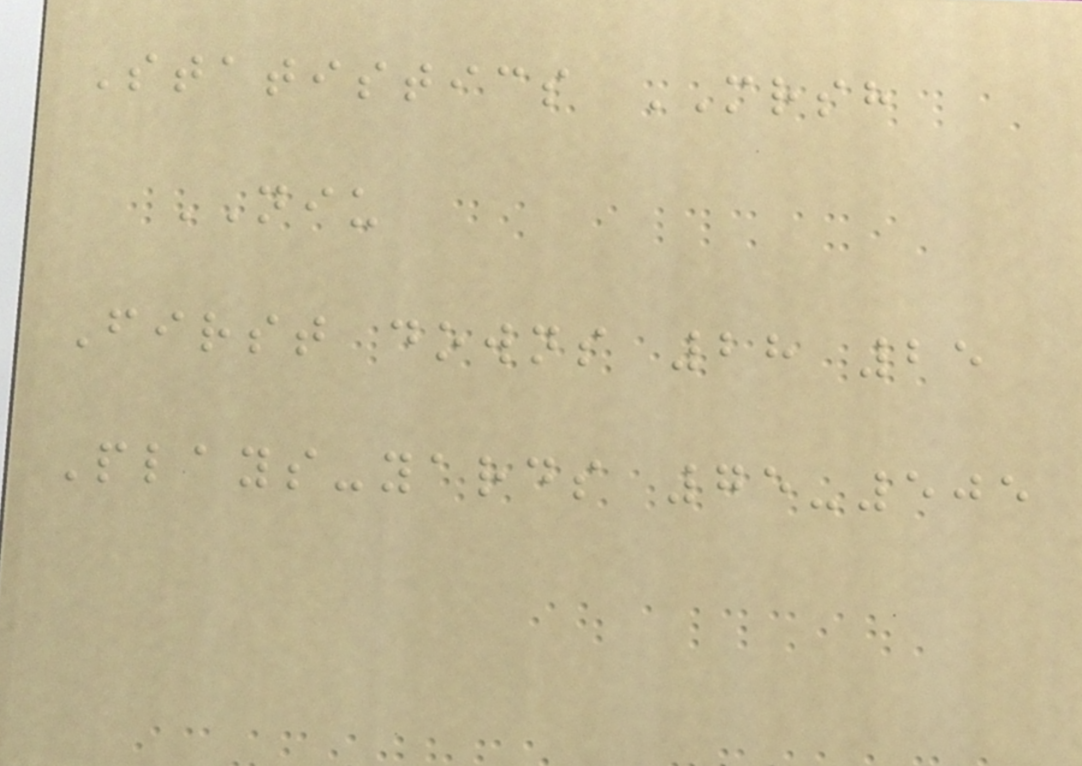Statistics MRSH
NIU
First downs 28 25
Plays-yards 75-505
